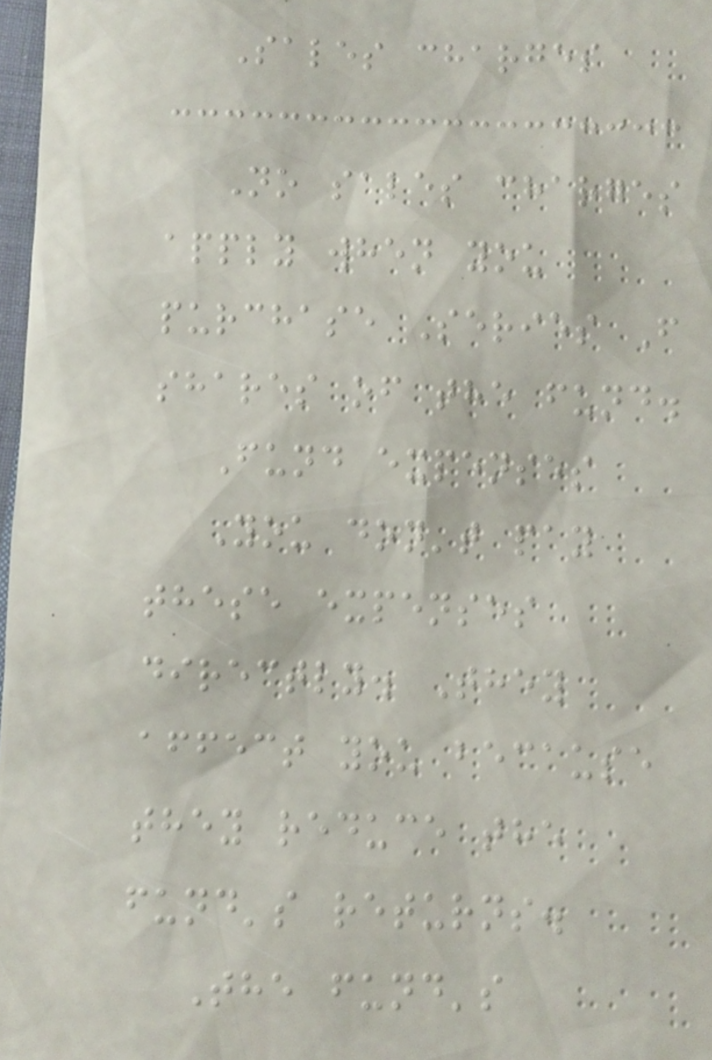Sales charges
No sales charges
apply when you
purchase Series F
shares of the fund.
Fund expenses
You don't pay
these expenses
directly. They
affect you because
they reduce the
fund's returns.
The fund's
